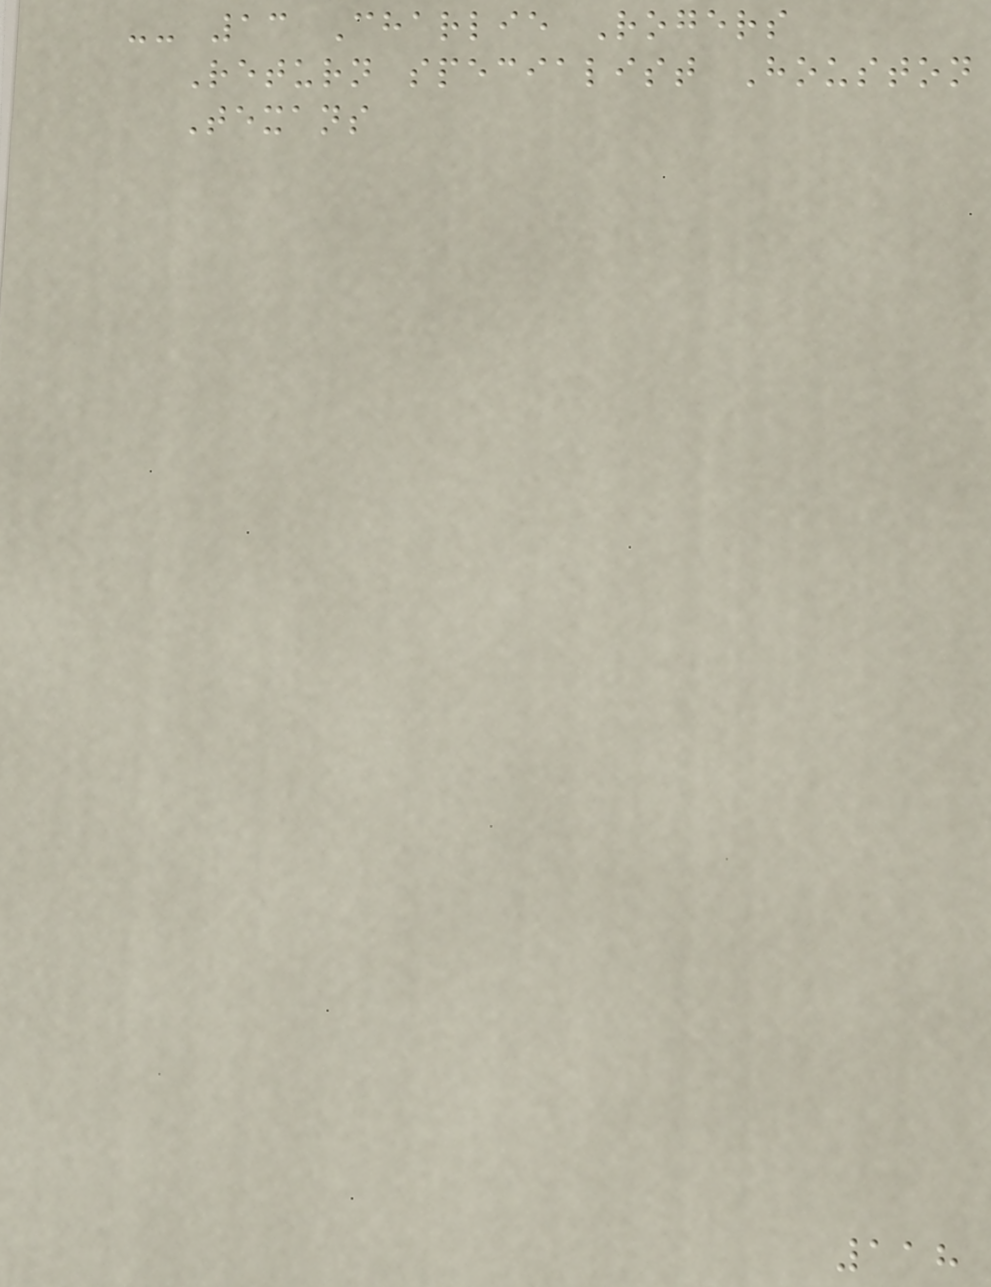-- 13 Charlie Rogers
Return specialist Houston
Texans
118
